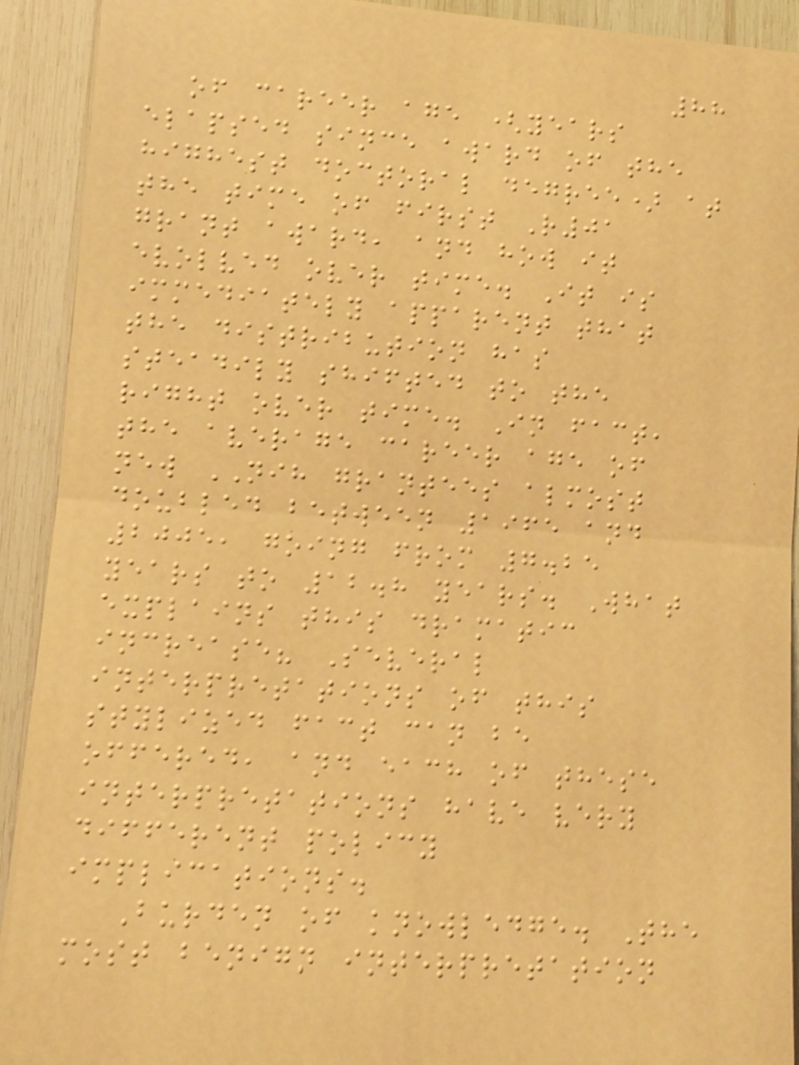88
of career age (years
elapsed since award of the
highest doctoral degree) at
the time of first R01
grant award, and how it
evolved over time. It is
immediately apparent that
the distribution has
steadily shifted to the
right over time. In fact,
the average career age of
new NIH grantees almost
doubled between 1965 and
2005, going from 7.25
years to 12.8 years. What
explains this dramatic
increase? Several
interpretations of this
stylized fact can be
offered, and each of these
interpretations have very
different policy
implications.
Burden of knowledge. The
most benign interpretation
